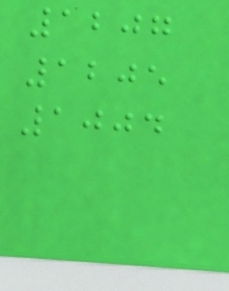1207
1205
1004
